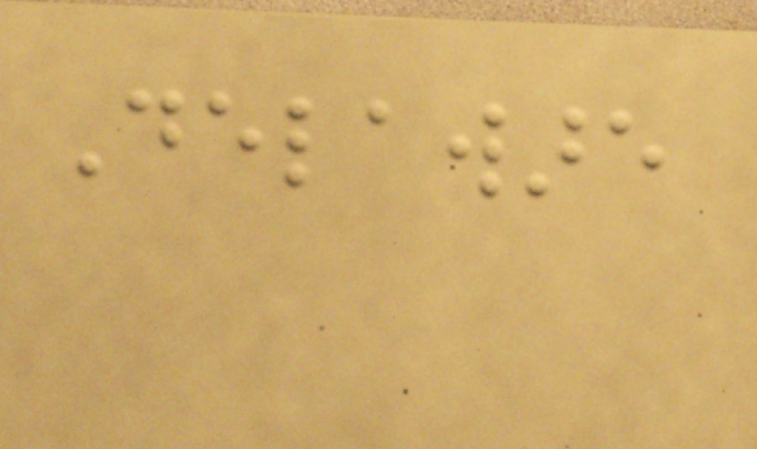Delaware
